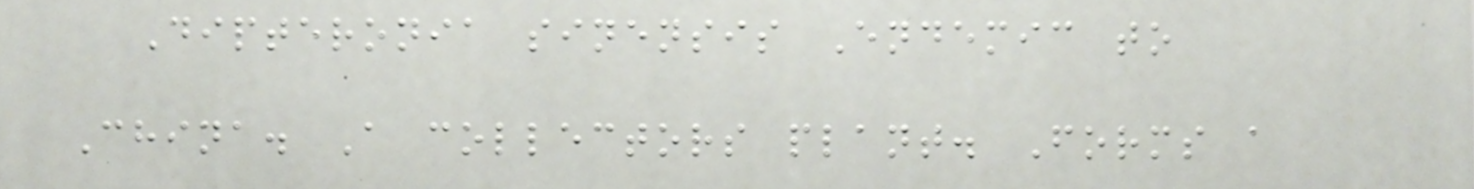Dipteronia sinensis Endemic to
China. A collectors plant. Forms a
